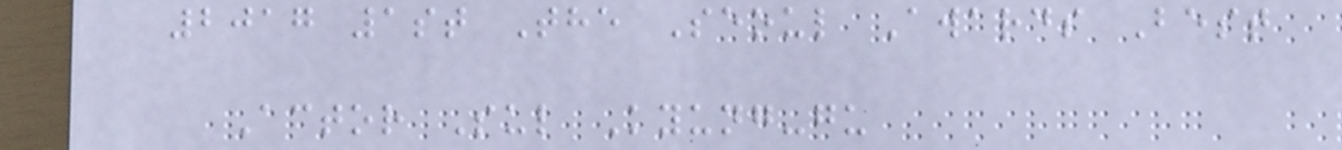2017 1st The Seoul Awards Best
Actor Sul Kyung-gu
